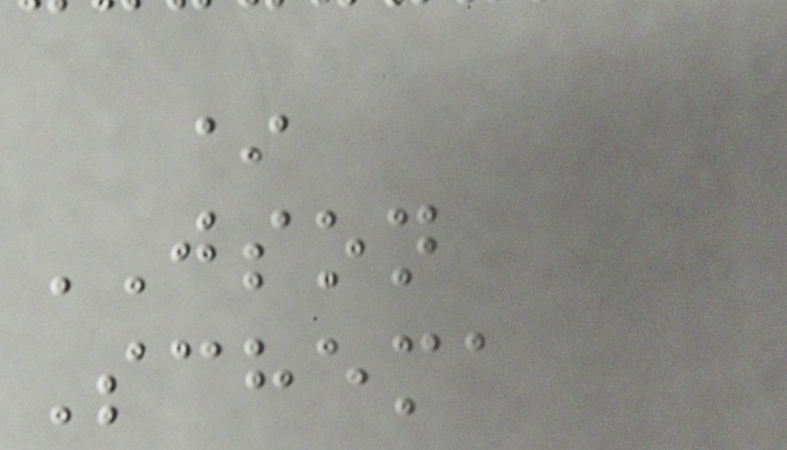*
JSON
Schema
